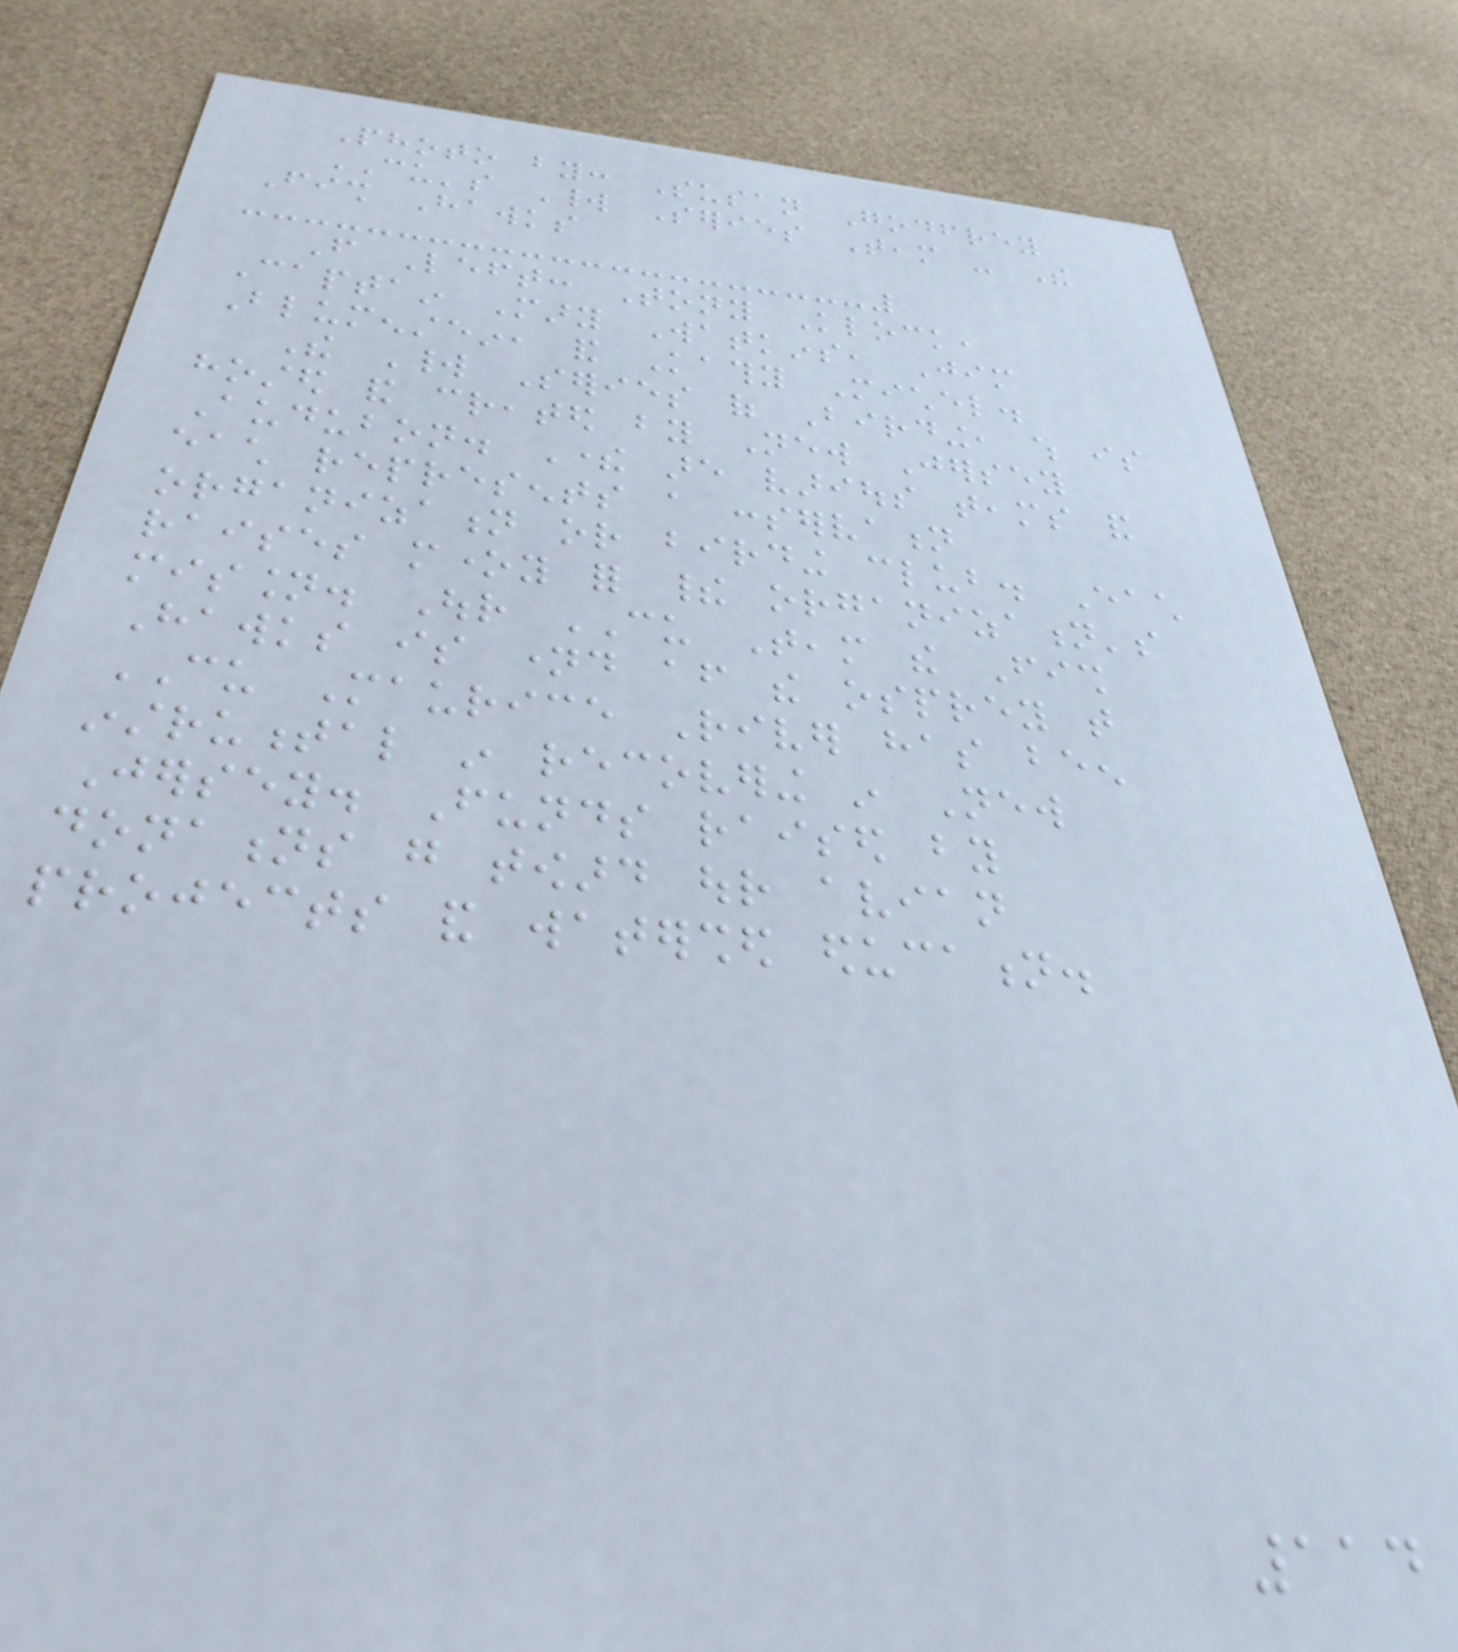Photo by: Susan Godfrey
CU's World Series Team - The
Fish Hawks
From Left: Tony Klock,
Captain Mary Watkins, Jim
Blumenstein, and Kathy Michel.
The World Series of Birding, which is
hosted and created by New Jersey
Audubon. There are various teams and
each represents a conservation
organization or birding club. Each
raises money for their organization's
mission. Our CU Team the Fish
Hawks is named after the osprey that
CU Maurice River has been
instrumental in recovering in New
Jersey. Funds raised by
donations go toward our avian
projects and watershed education.
114
